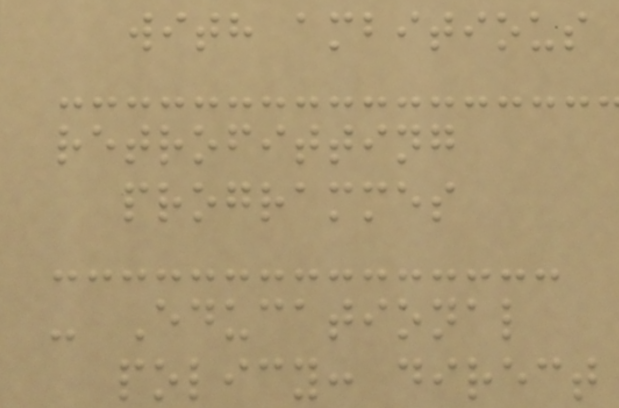with ambitious
retrofitting
programmes
- Educational
policy: direct
